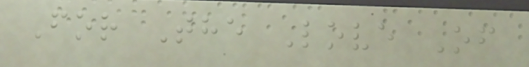For The Love Of
